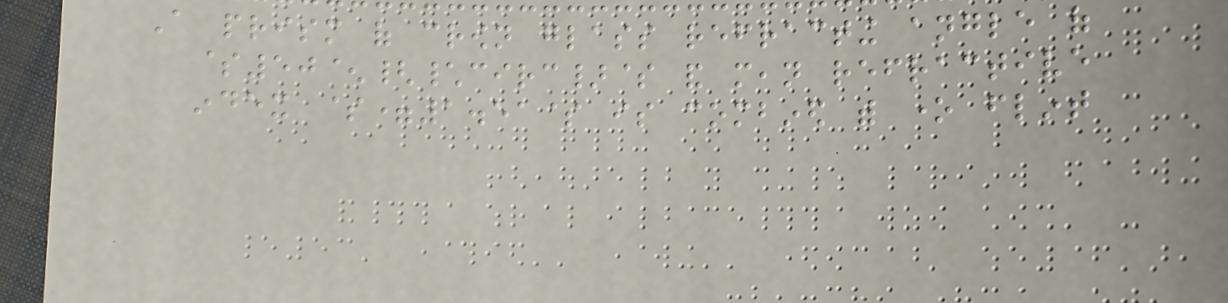A prism of crown glass refracting angle of
$50^{\circ}$ and mean refractive
index $=1.51$ is combined with one flint
